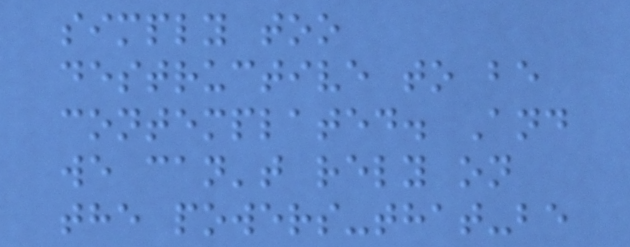simply too
destructive to be
contemplated. And
we can't rely on
the powers-that-be
